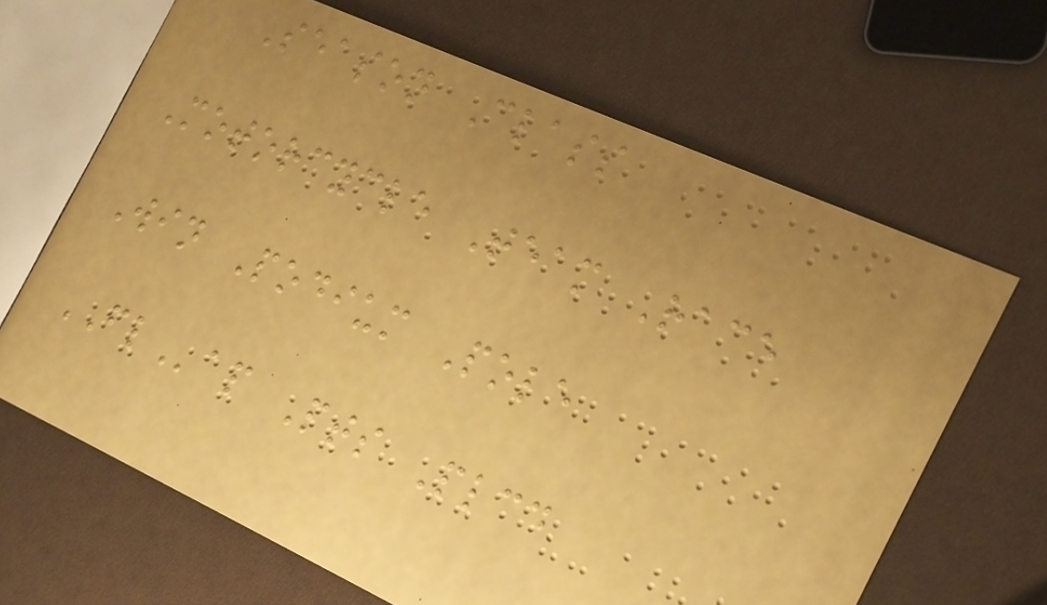Season Class
Motorcycle Team Race
Win Podium Pole
FLap Pts Plcd
